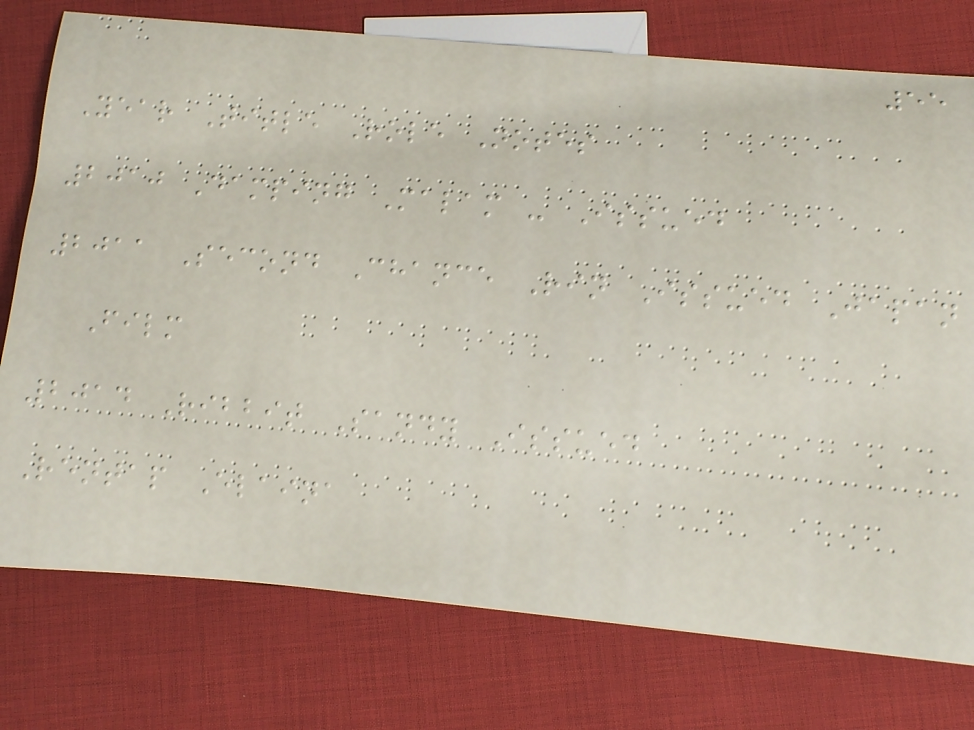55
Year Title Role Notes
2010 Damping Malam - Issued
2011 Second Chance Rin Issued Japan
Film
2014 Ribbit Sandy Issued
Rentap Elaina
